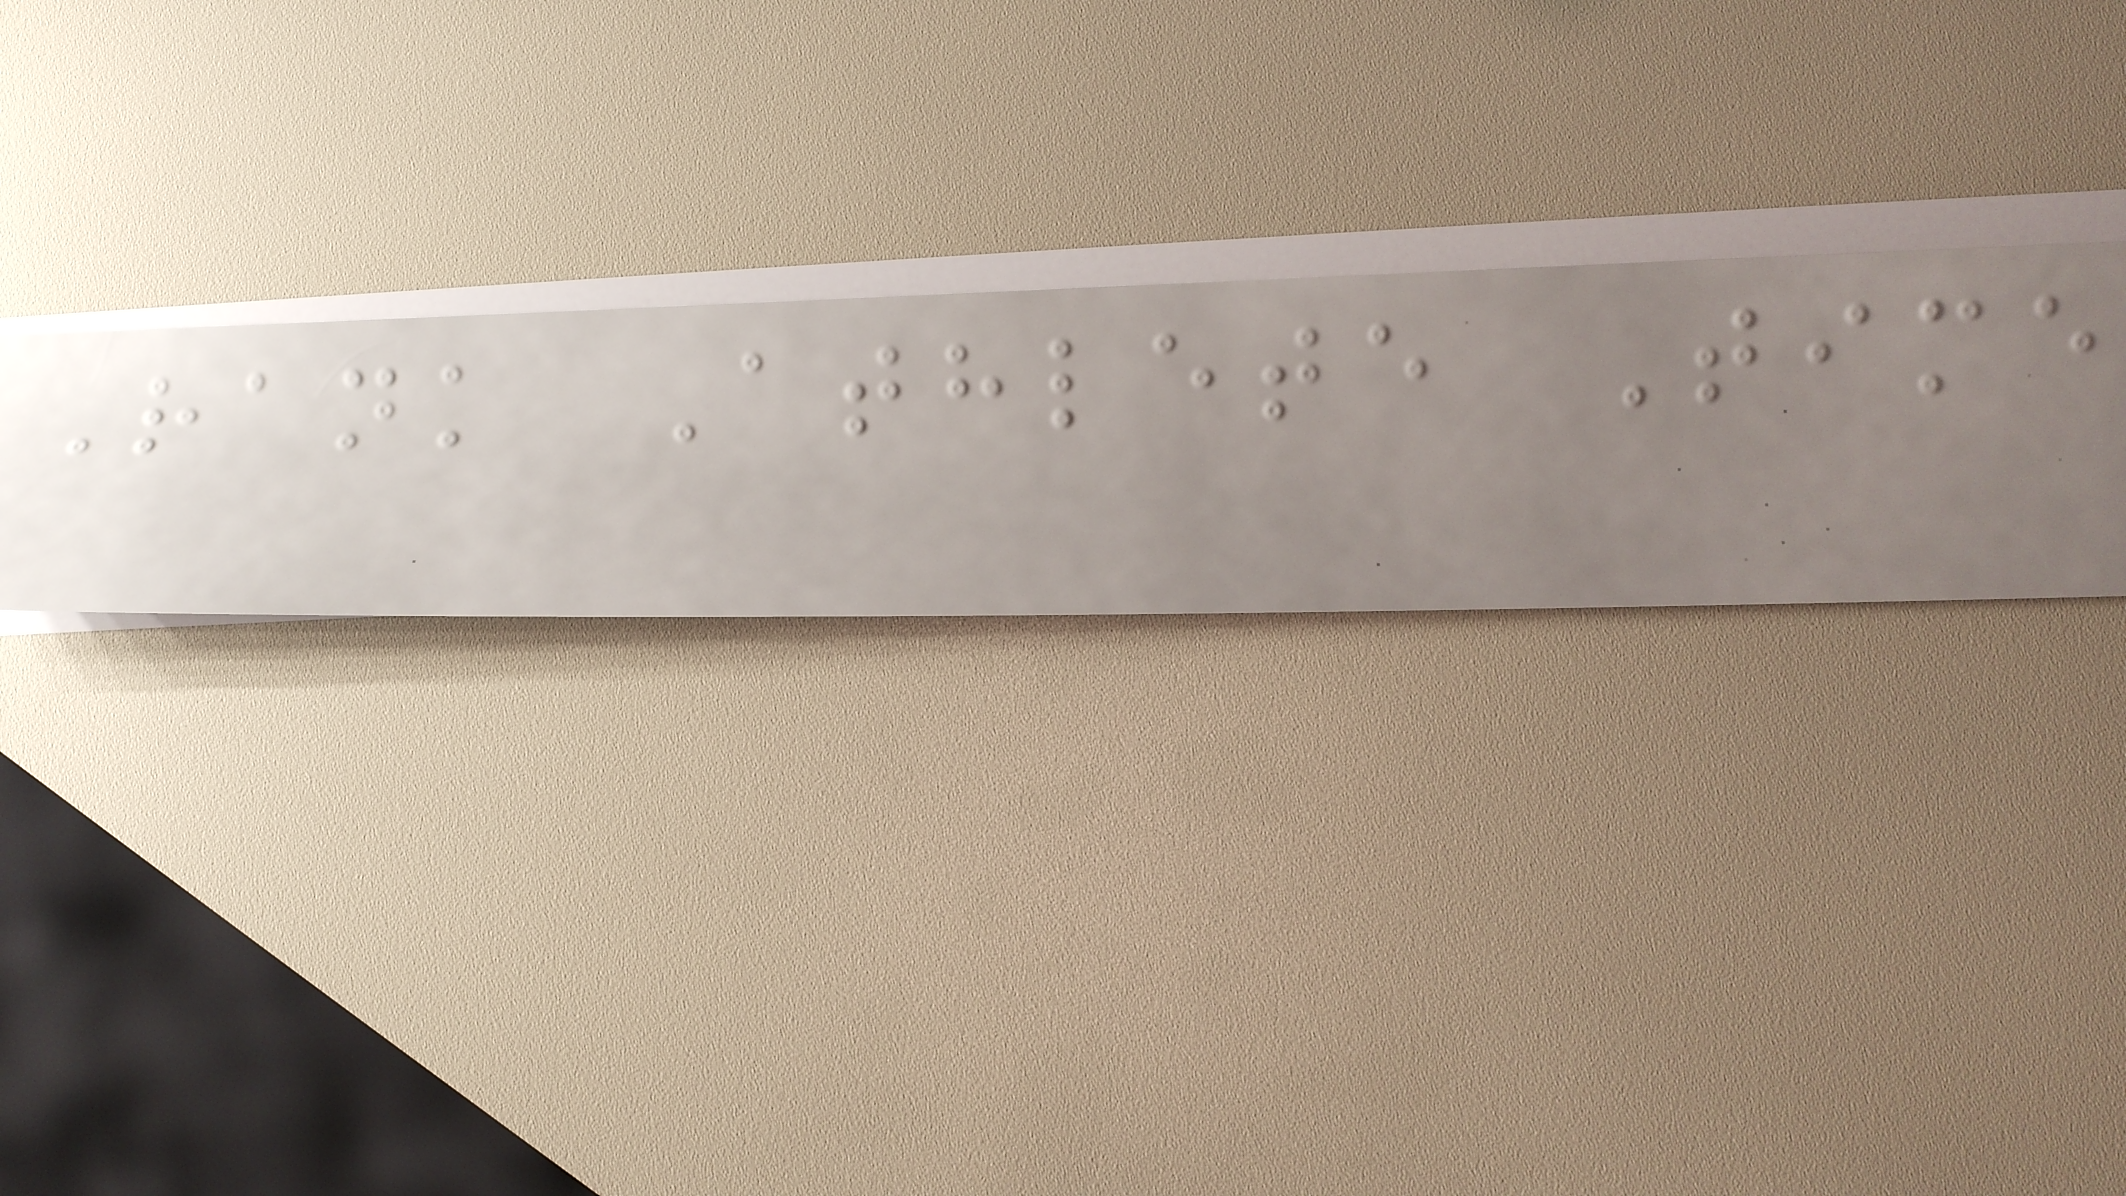Rank Athlete Time
